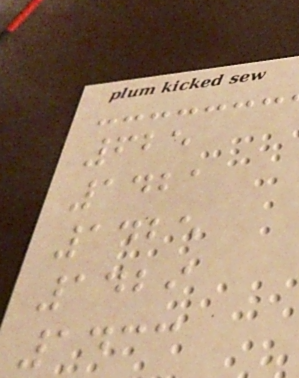625
1421
1425
1429
1433
